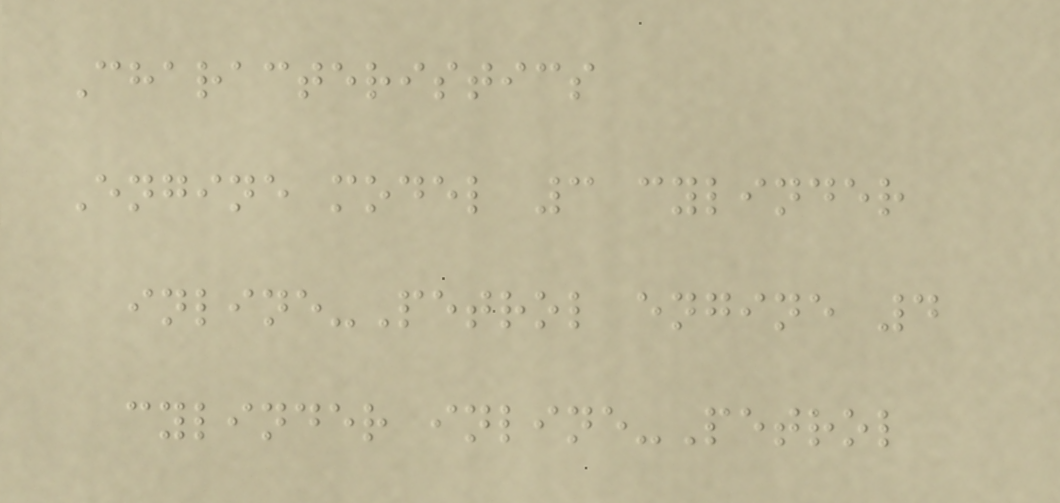Characteristics
Engine model 3 cylinder
inline-Petrol engine 4
cylinder inline-Petrol
